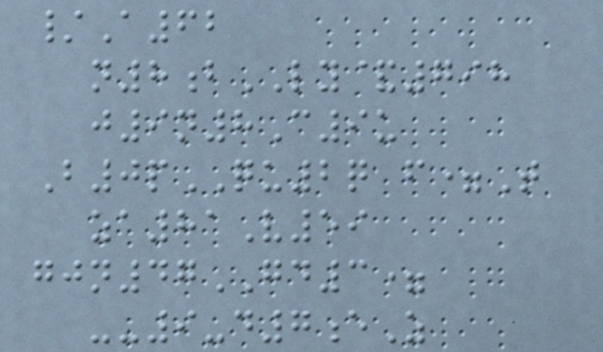/A62
n8bLY&798
j9n8C9u
B0pQU2q f=T
za81V59
gjn47GD3=
--9-d7eZ
